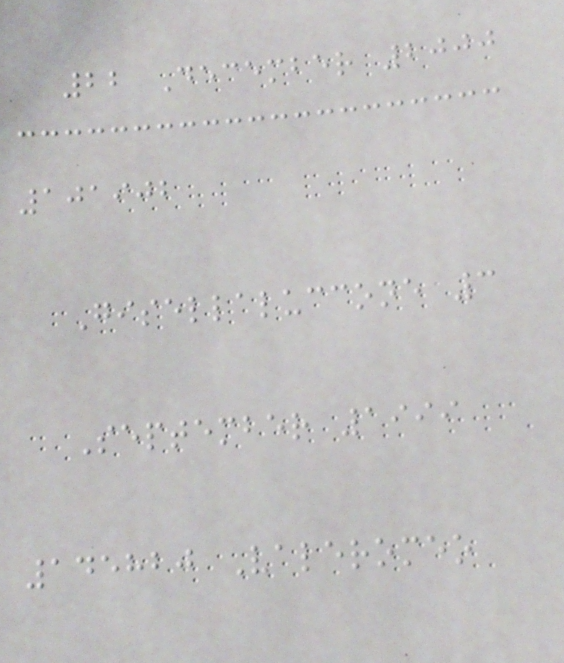22 December 2000
101902
Gisellaluccone 3
September 1999
145820 Valeromeo
